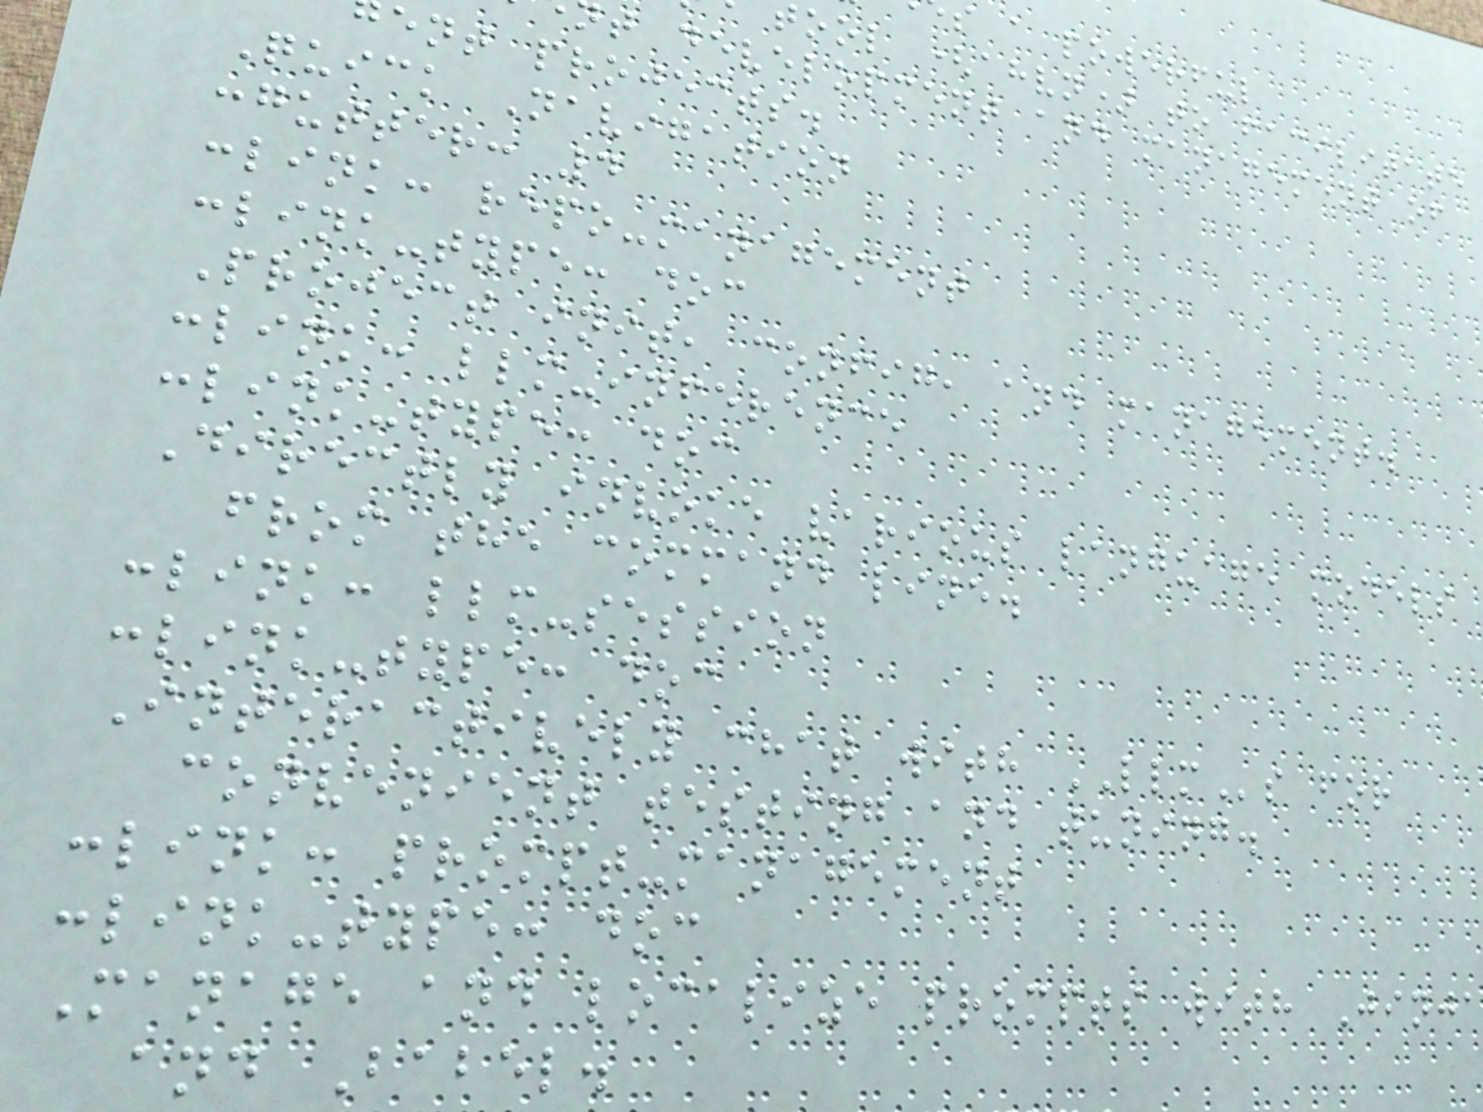s a powerful
tool (ahvn) to facilitate
t development and management of
ent projects.
Quick Navigation
:gutter: 4
:link: repo-management
:link-type: doc
Project init, config, and management.
:link: llm-inference
:link-type: doc
Directly invoke various language models
from the command line.
:link: llm-session
:link-type: doc
Interactively chat with LLMs for
convenient testing and tuning.
:link: prompt-management
:link-type: doc
Manage and localize prompts with Jinja
and Babel.
